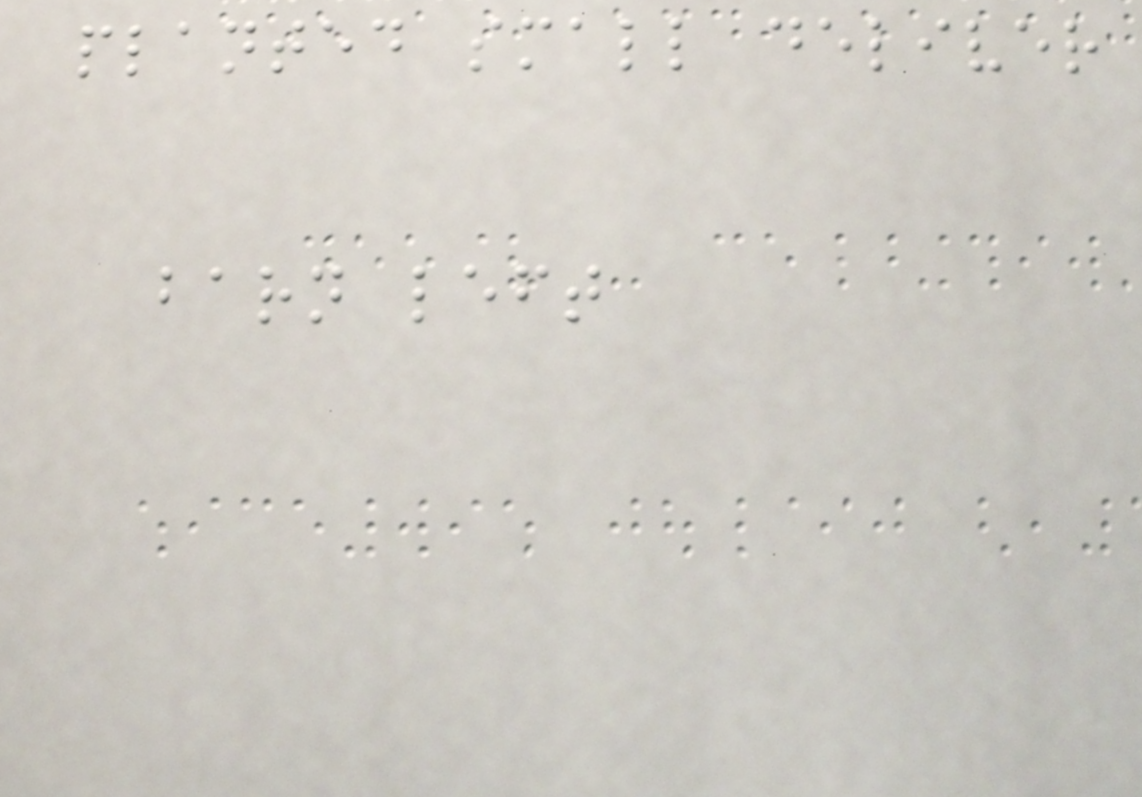planted small deliver
barn left
